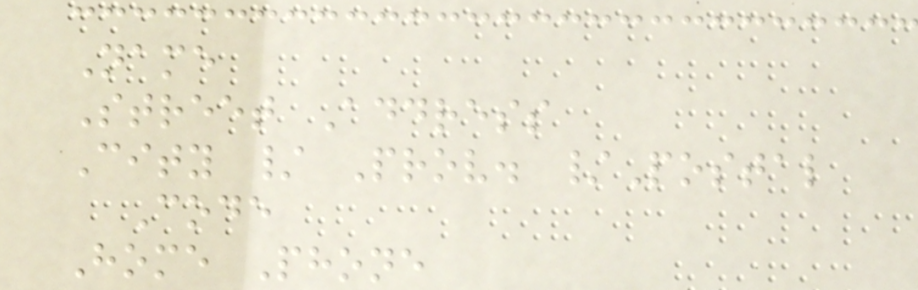Name
Street Address
City / Prov. /Postal
Code
Home Phone
